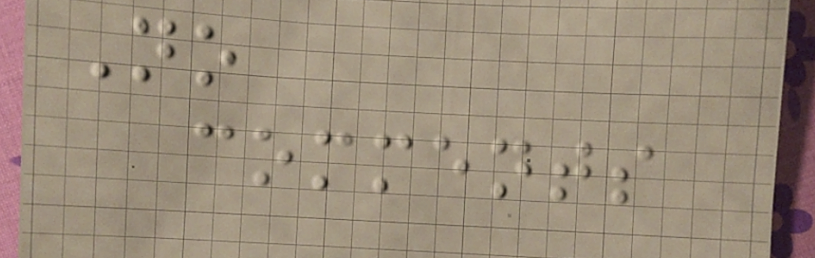No
comments
